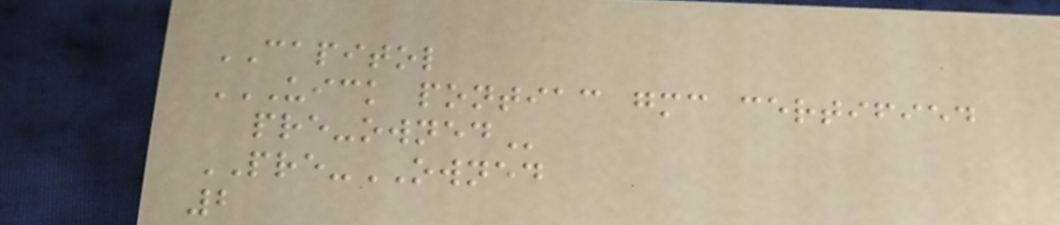CAPITOL
UICK PONTIAC GMC CERTIFIED
PRE-OWNED
PRE-OWNED
2
